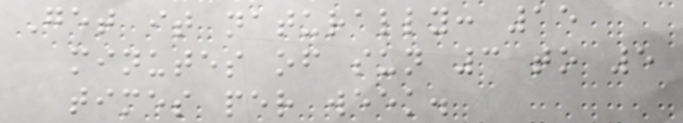Get it naturally: 15
minutes of sun 3 to 5
times per week.
